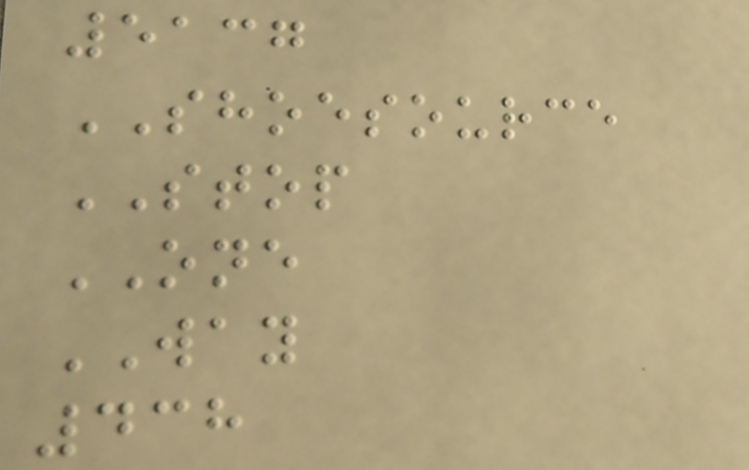5137
SHOESOURCE
STOP
ONE
WAY
438
